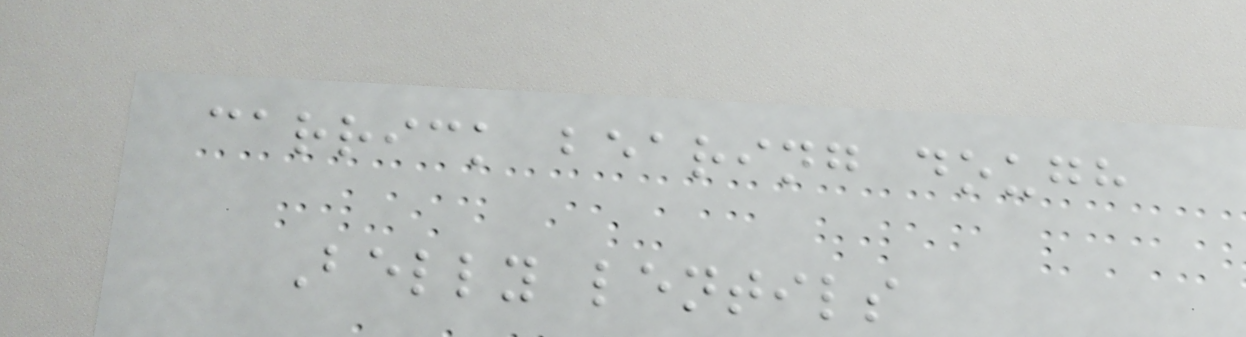carrick bearing dough
Belly lentils
